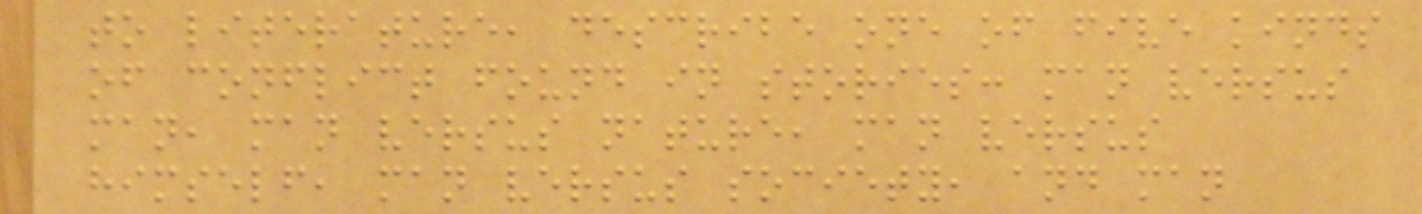to literature, describe one of five kinds
of conflict found in stories: man versus
man, man versus nature, man versus
himself, man versus society, and man
